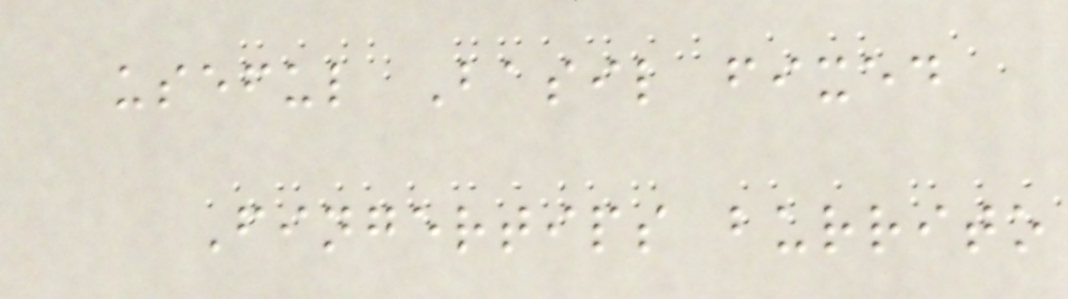useful Basil fixed
Fingertips burrito
